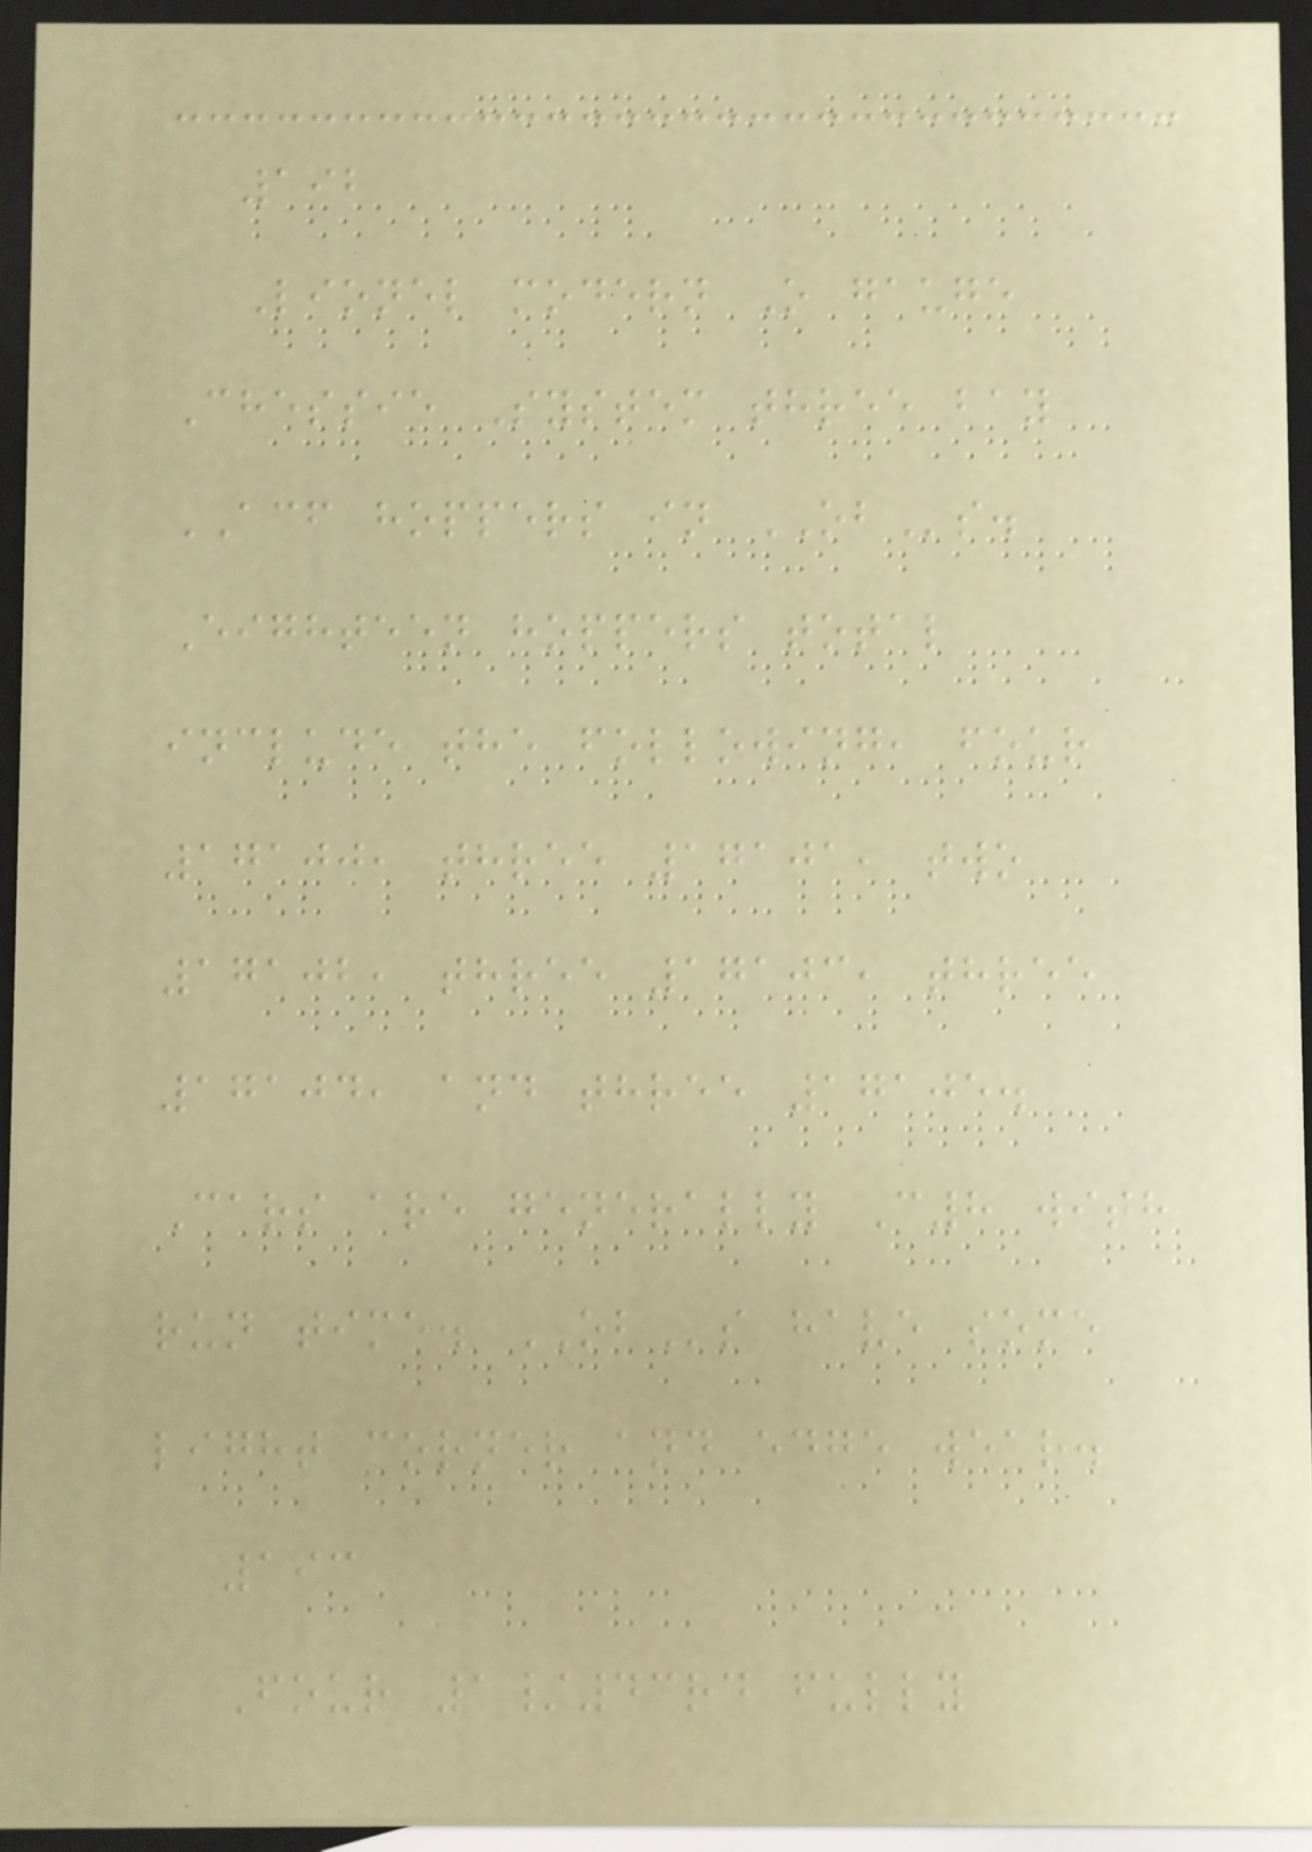192
Lionel modern O gauge
Chessie System three bay
ACF hoppers in OBs.
Eighteen hoppers total
include the following, four
17100, three 17101, two
17102, three 17103, three
17104, and three 17105.
Cars are generally C8 with
run time. OBs have some
light corner and edge wear.
193
Four 1/43rd fully
